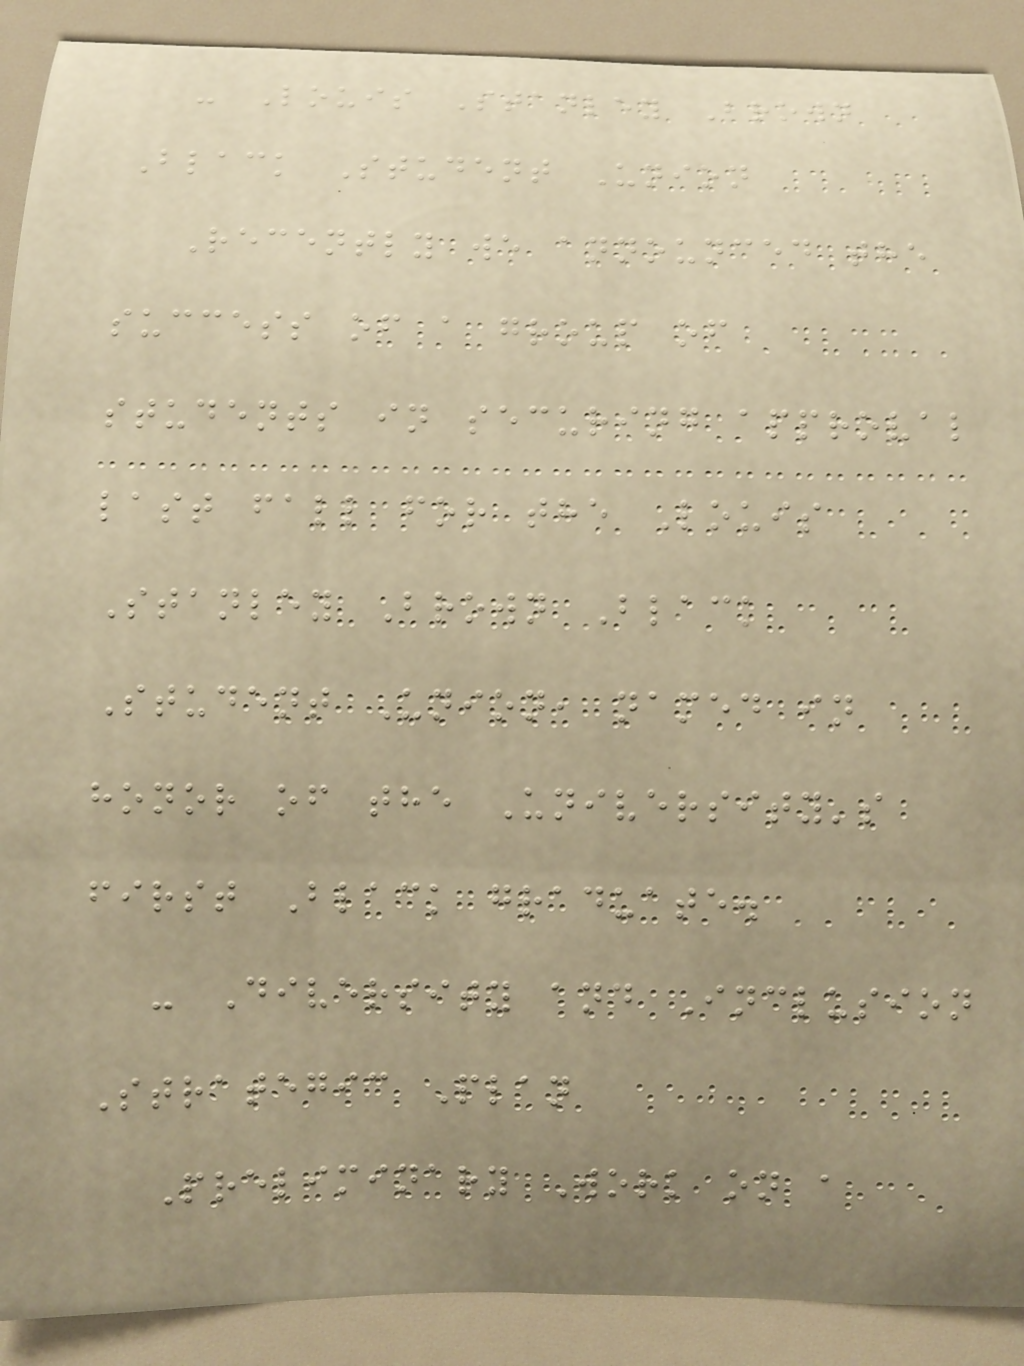- Louis Stanley Brown
Black Student Union
Recently we announced the
success of a group of
students in securing approval
last fall for the Louis
Stanley Brown Black
Student Union, named in
honor of the University's
first Black graduate.
- Diversity and Inclusion
Strategic Plan
Preliminary Work on a
